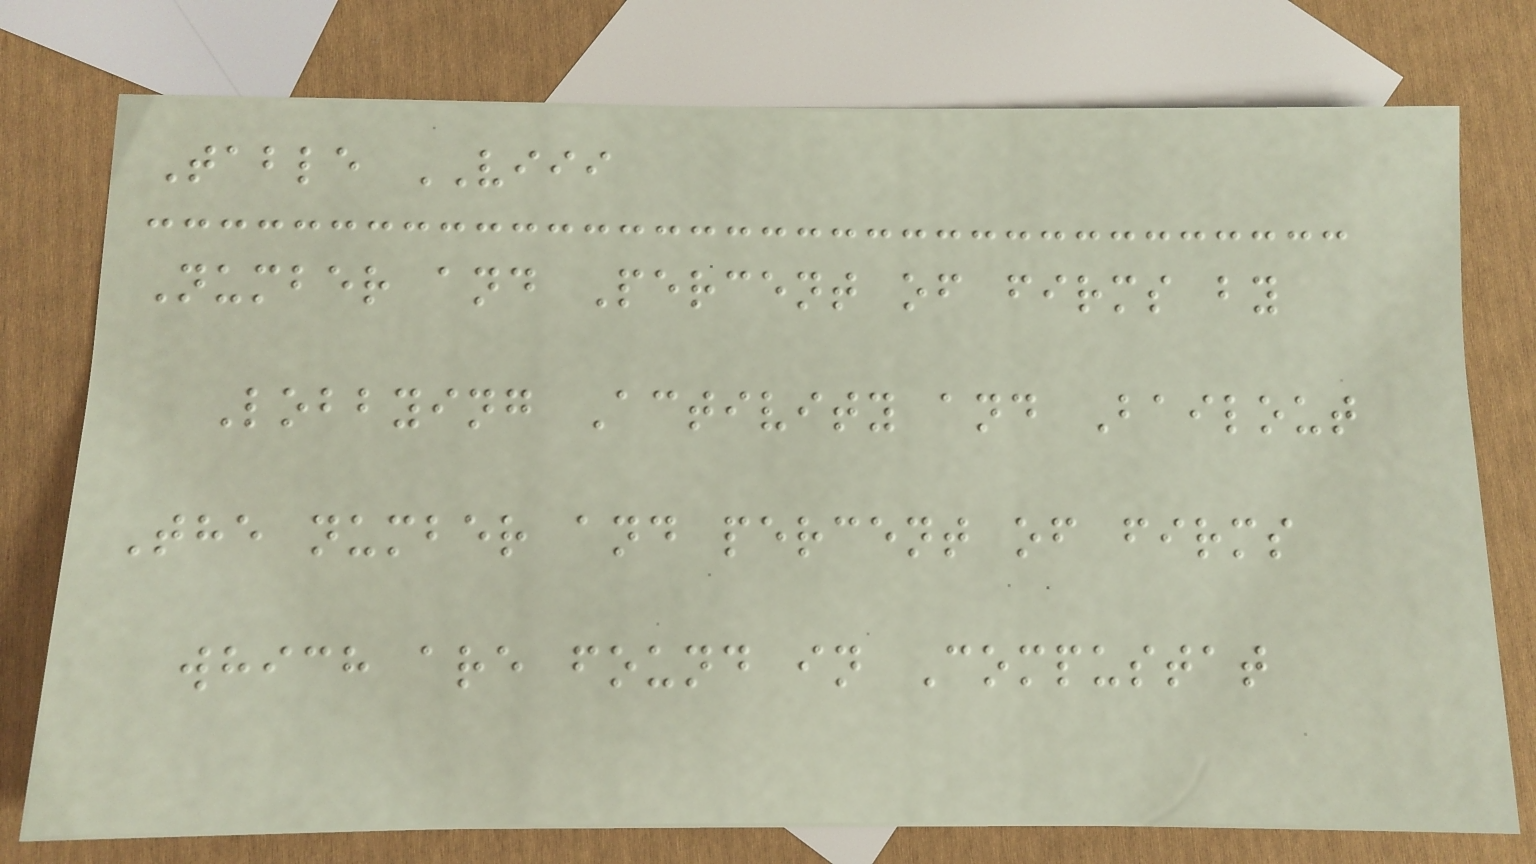Table VIII
Number and Percent of firms by
Lobbying Activity and Bailout
The number and percent of firms
which are found in Compustat
